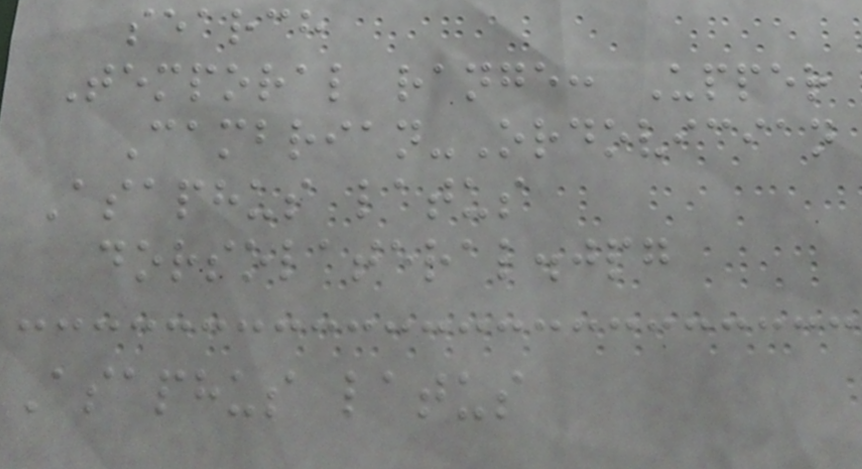search
Temporal range: Upper
Cambrian-Ordovician
Asaphus latus
dorsolateral.jpg
Asaphus latus
